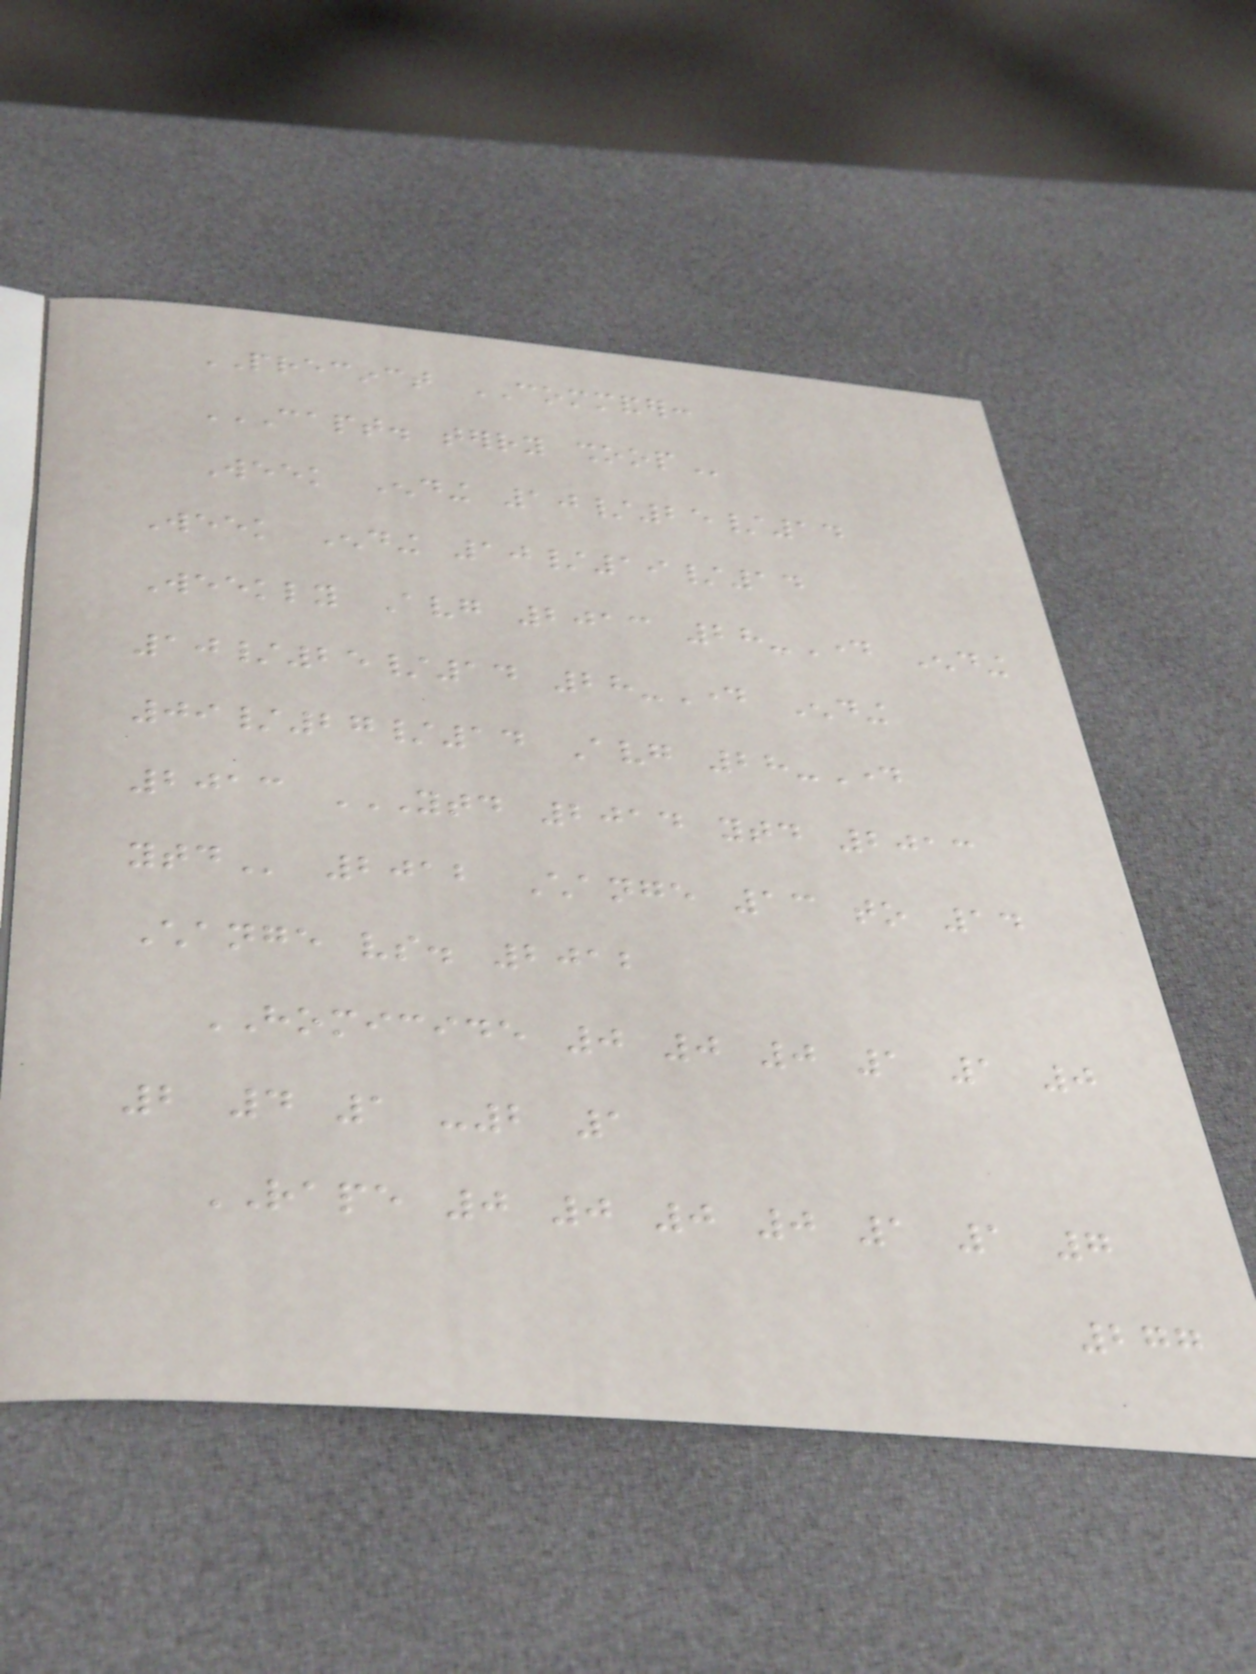PRECINCT COMMANDER:
CAPT. TERRY SHOOP
Week Ending 10/25/14
Week Ending 10/19/14
Weekly Avg 2013 28-Day Ending
10/25/14 28-Day Ending
09/27/14 Avg 28-Day
2013 YTD 2014 YTD 2013
YTD 2012 Change 13 to 14
Change vs. 2012
HOMICIDE 0 0 0 1 1 0
2 4 1 -2 1
RAPE 0 0 0 0 1 1 7
277
